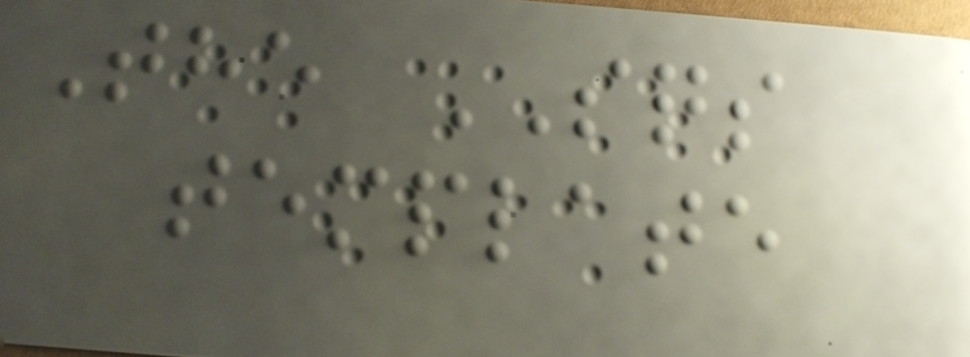The SQS
template
